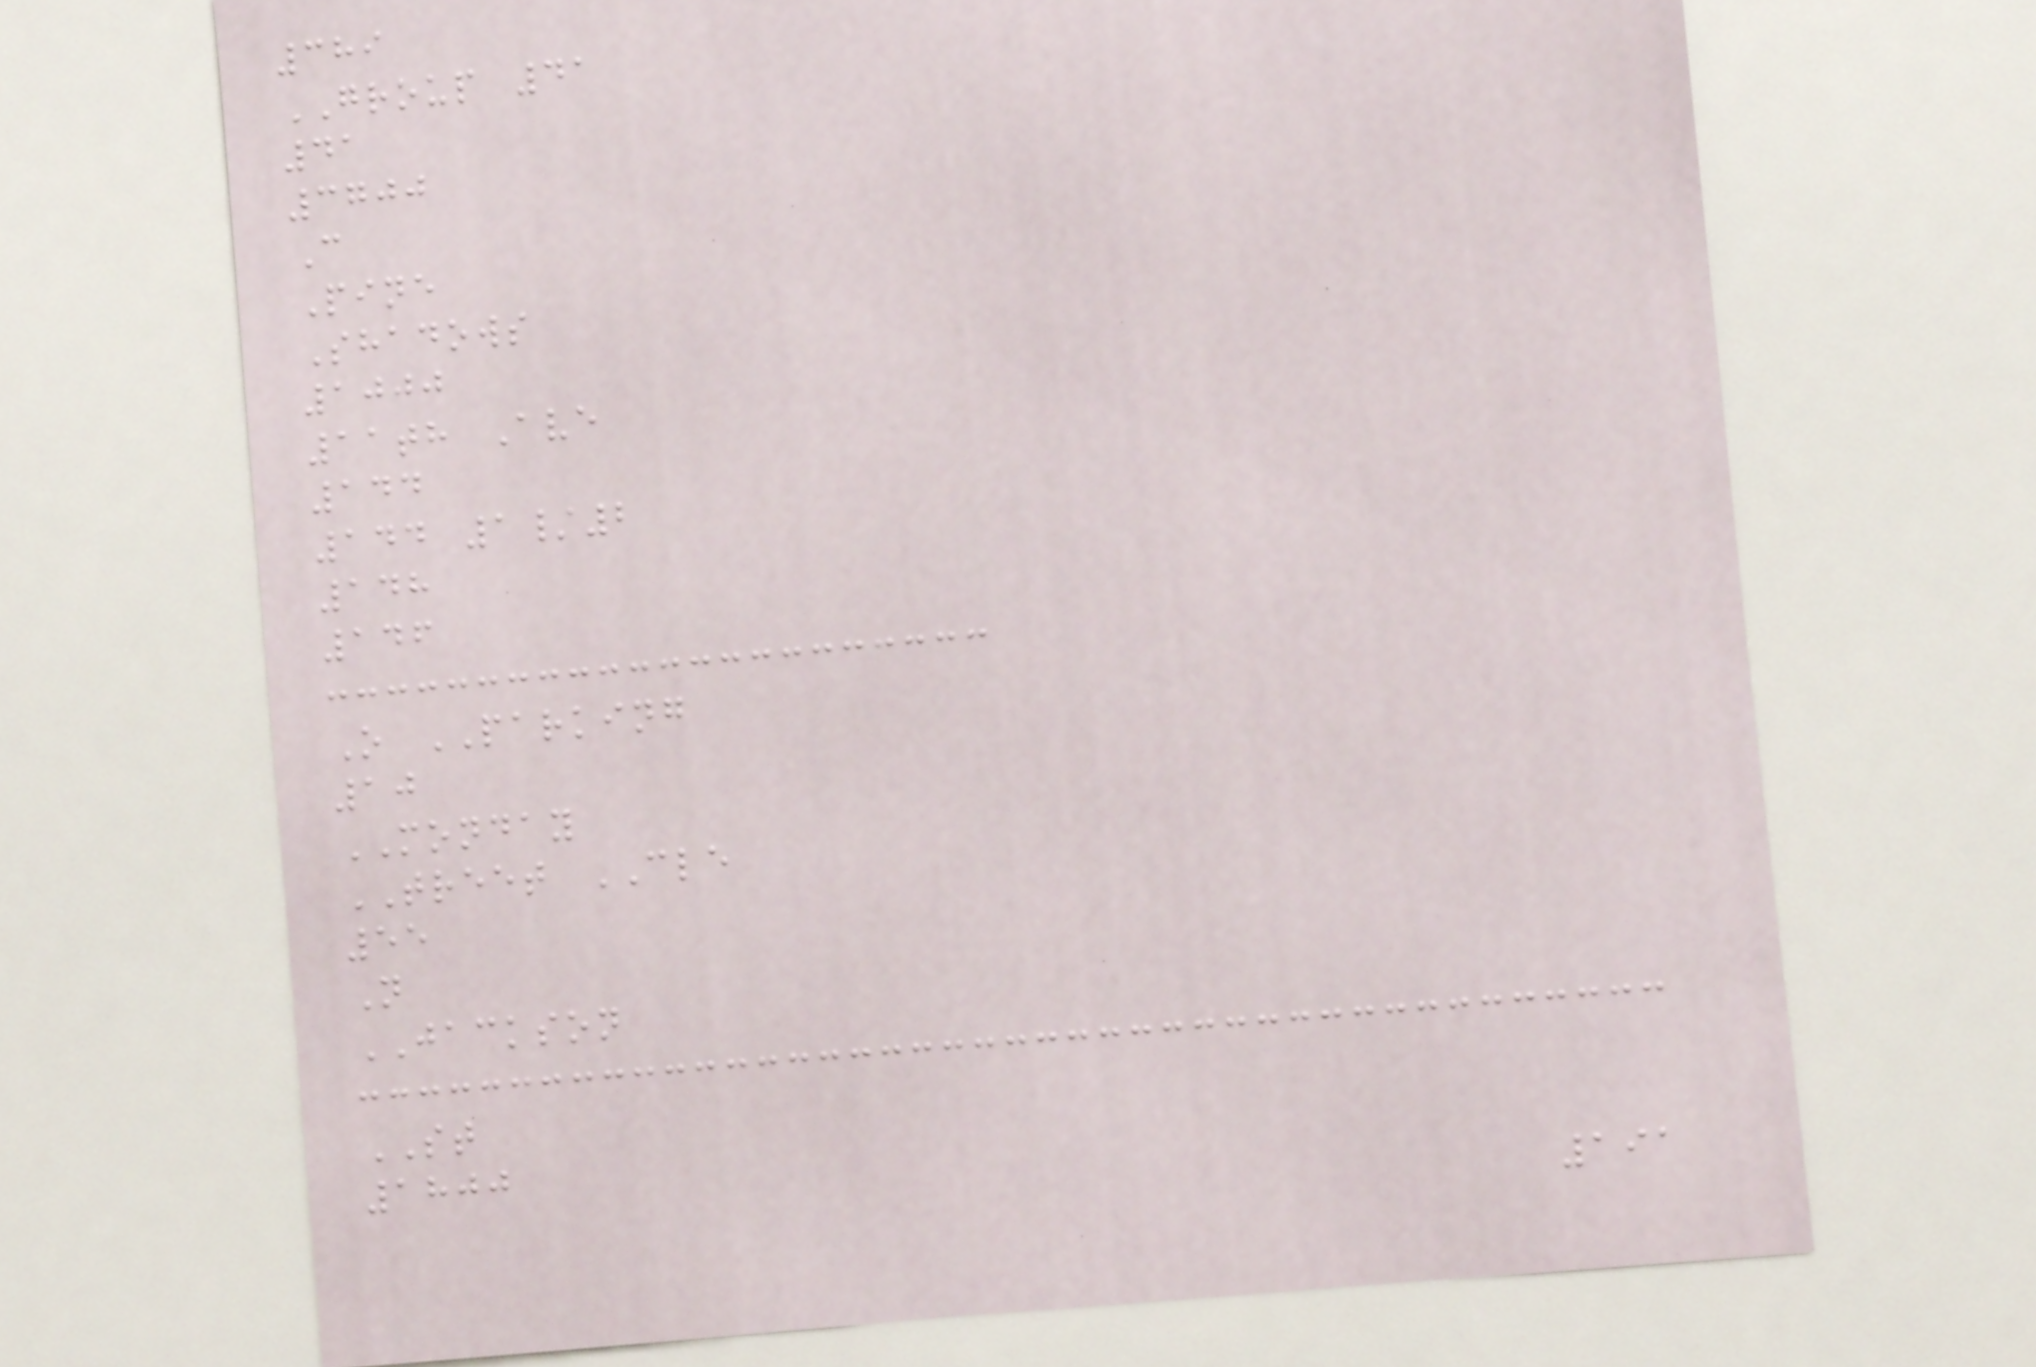389
GROUP 41
41
3700
C
Pine
Shadows
1000
11th Ave
144
144 1/2
148
146
O PARKING
10
MONDAY
TREET CLE
55
N
JACKSON
ST
1800
191
